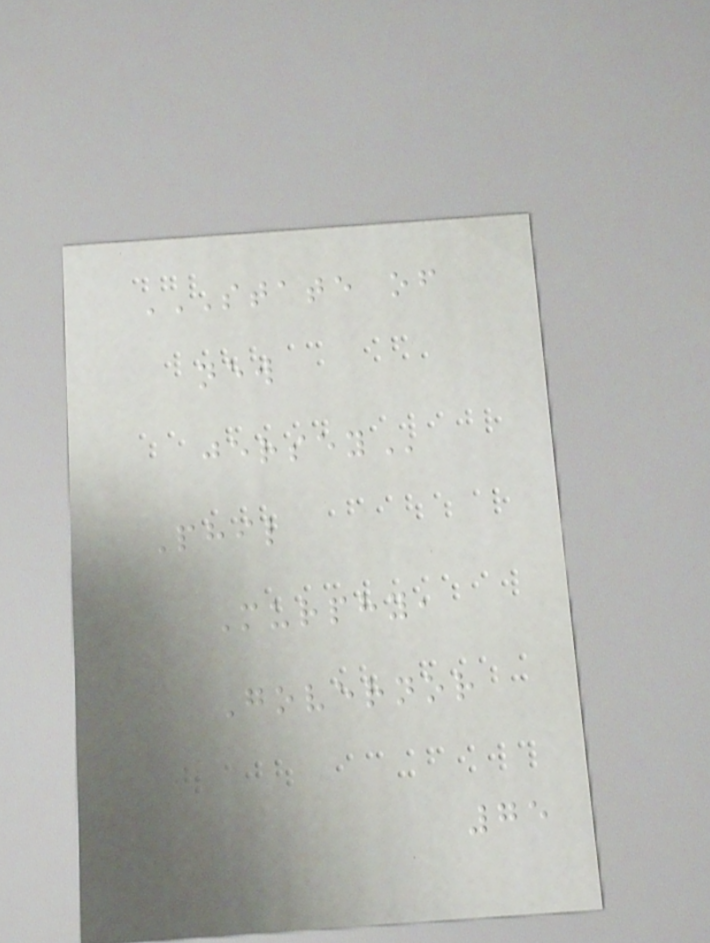STATE OF
NEW
JERSEY
Phil
Murphy,
Governor
75
